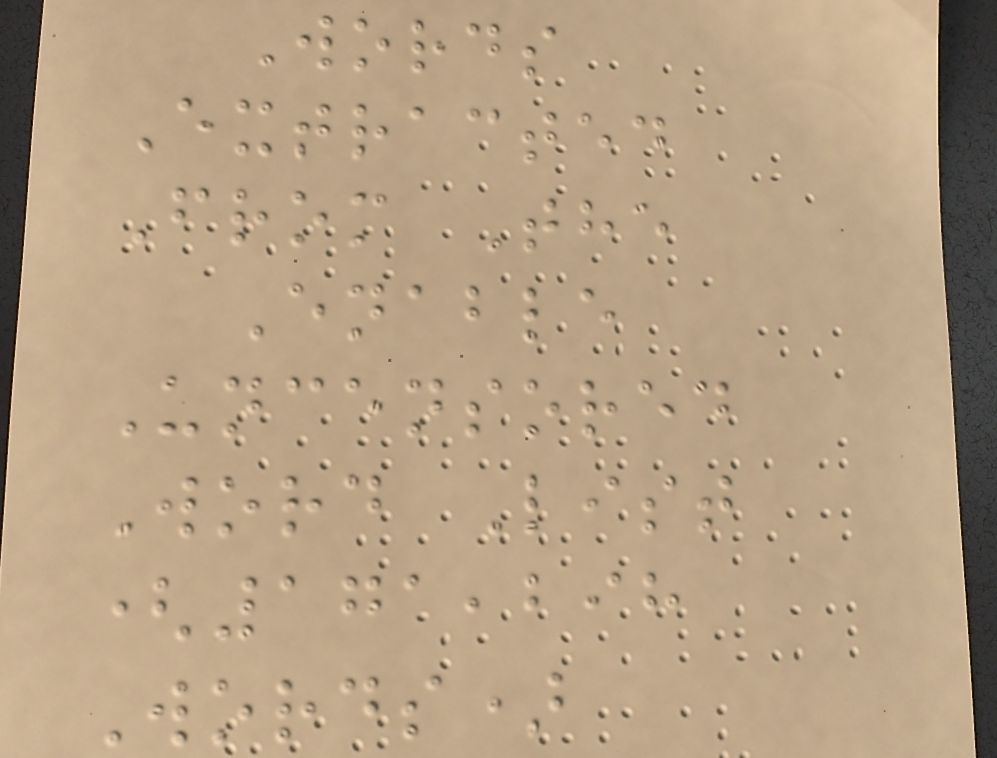Words
Extracted
From The
Enable
Uncensored
Word List
(171,298
Words)
